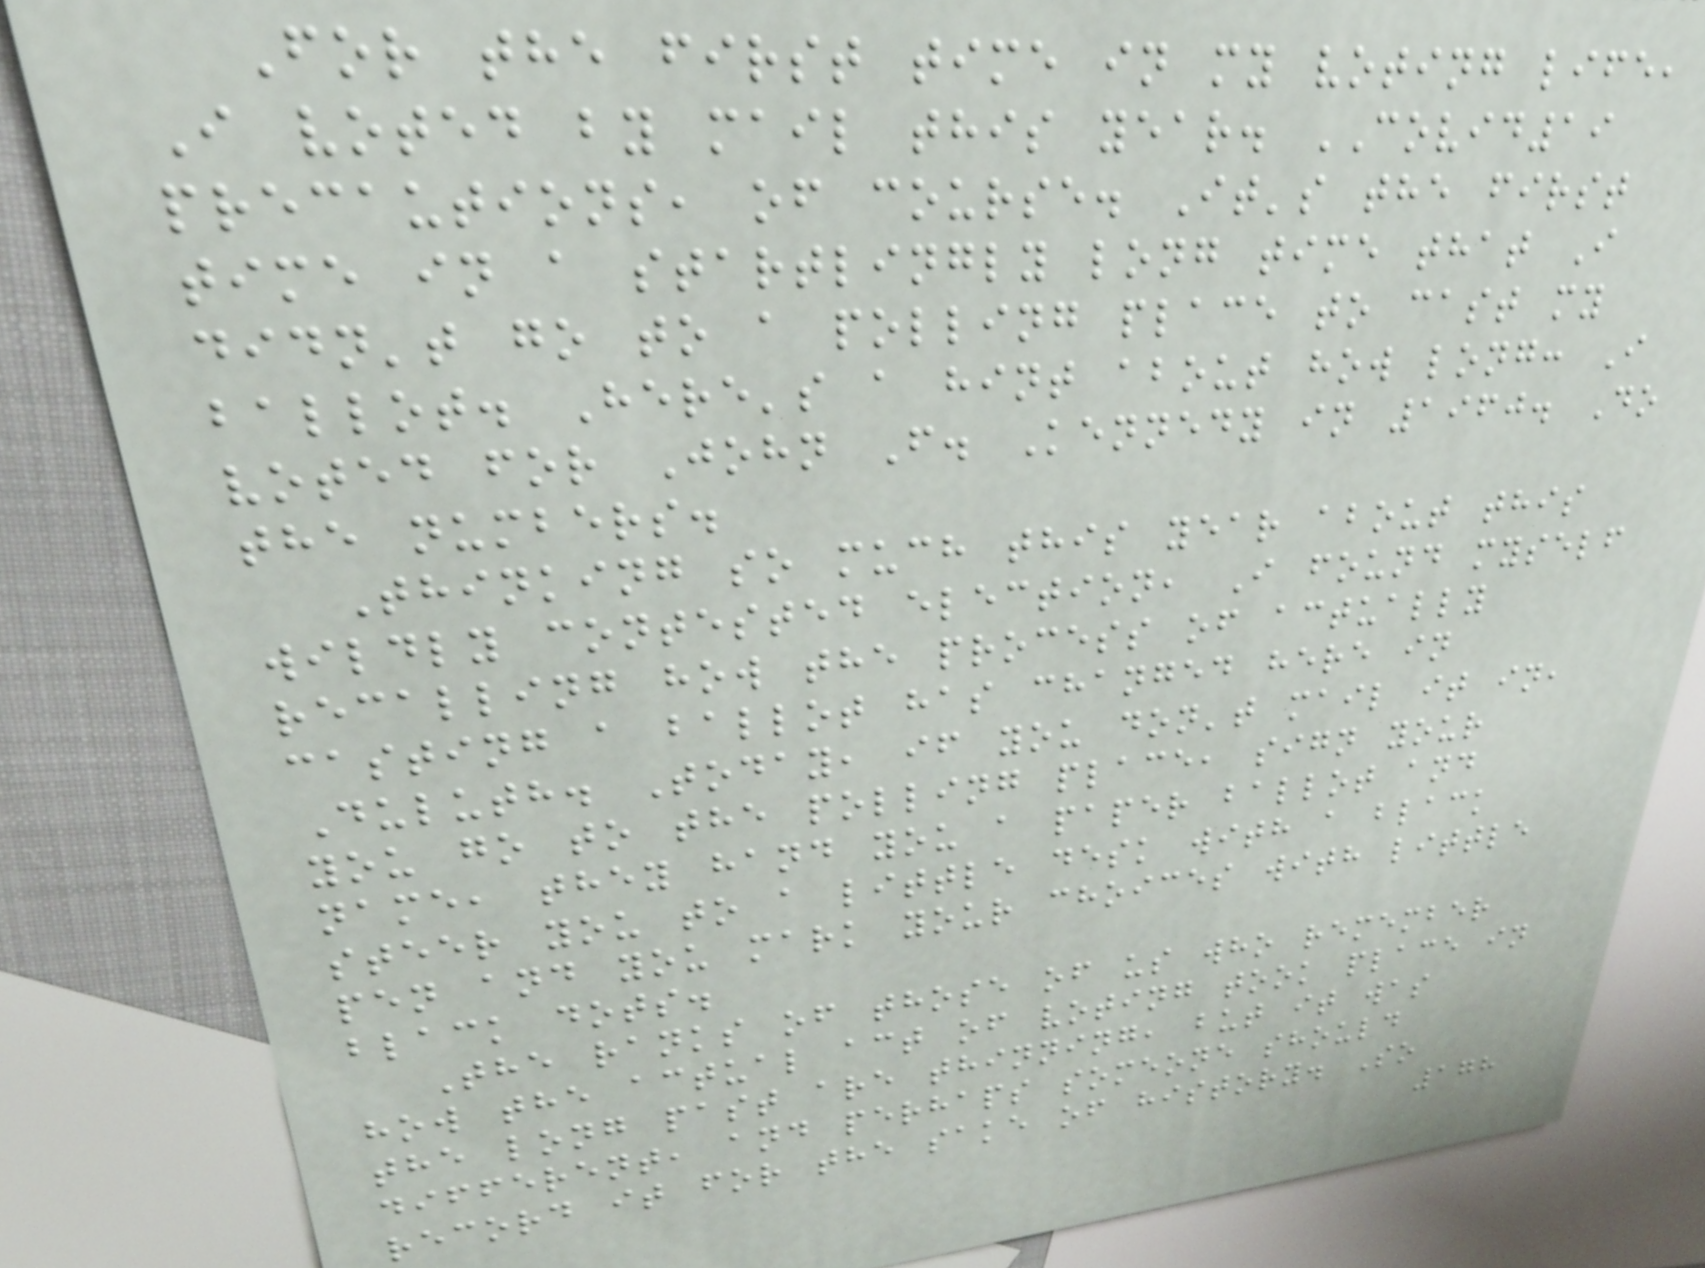For the first time in my voting life,
I voted by mail this year. COVID19
precautions, of course. It's the first
time in a startlingly long time that I
didn't go to a polling place to cast my
ballot. Here's a hint about how long: I
voted for John F. Kennedy in 1960. Do
the numbers.
Thinking so much this year about this
wildly contested election, I found myself
recalling how the process of actually
casting a ballot has changed here in
Duluth. Today, if you don't mail it in,
you go to the polling place, sign your
name, they hand you a paper ballot and
steer you to a little desk with a black
pen and you mark your choices with little
black dots.
The ranks of those of us who remember
how the actual act of voting took place in
the long past are thinning, but it was
different, and perhaps someone should
record it for the sake of history. So
178
